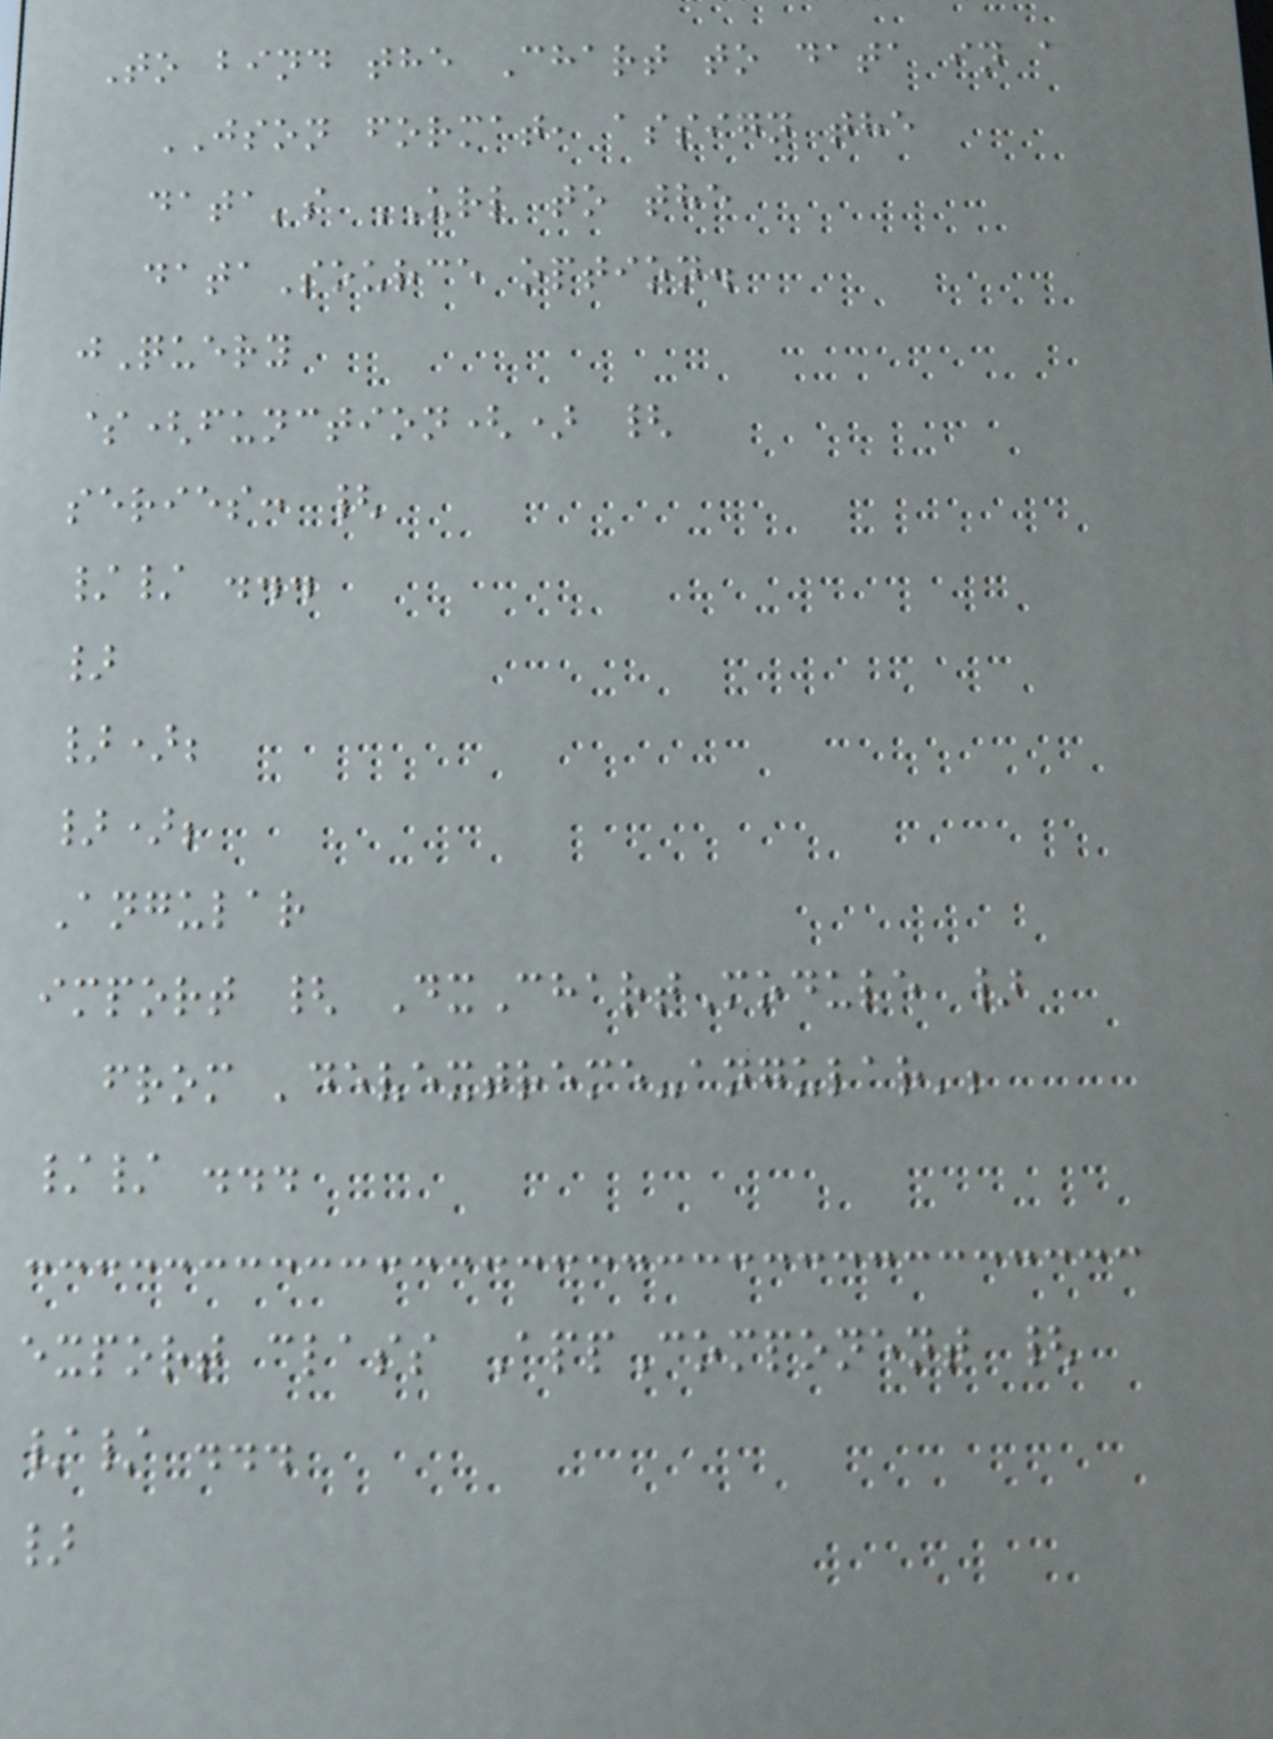To bind the Chart to data in a
JSON format, assign the
data's URL to the
dataSource option.
jQuery
$(function() {
series: {
// ...
}
});
});
Angular
import { DxChartModule }
from 'devextreme-angular';
// ...
export class AppComponent {
// ...
}
